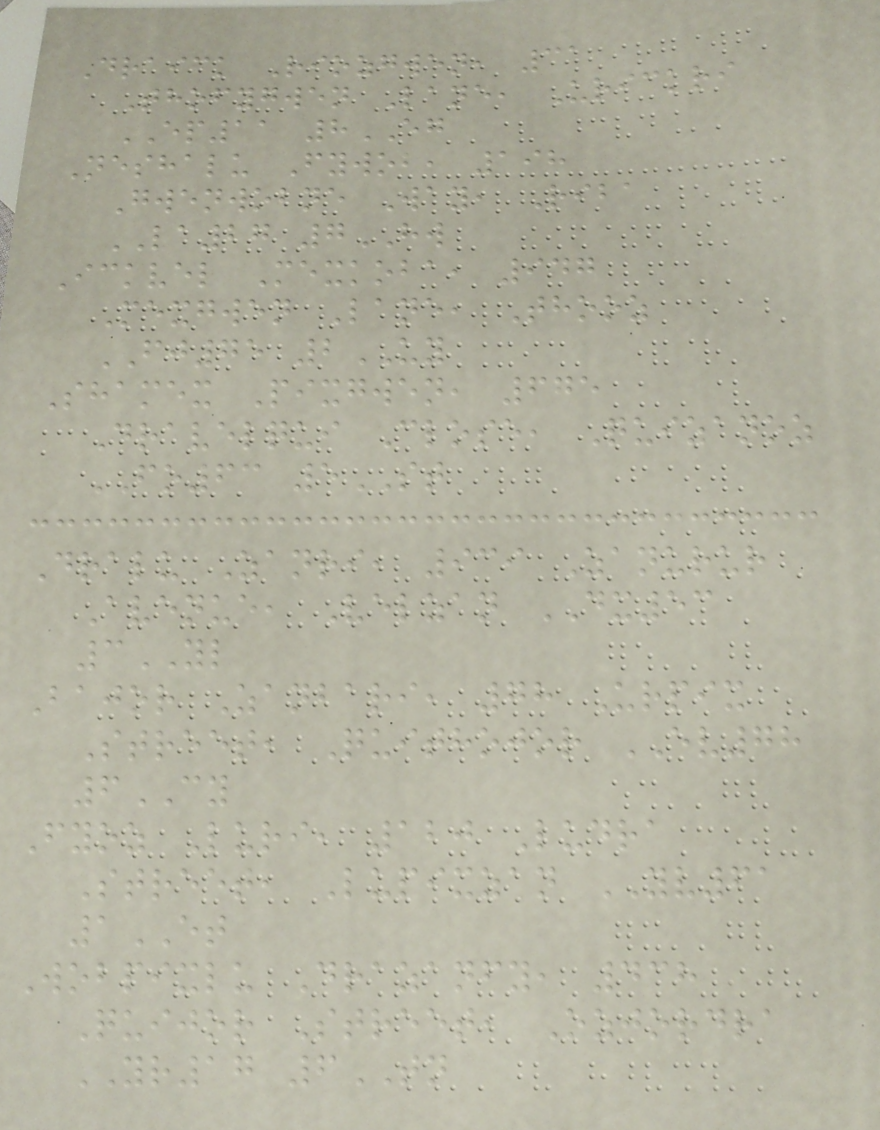Draick Riozgwen, 31
Thofygwen Lane, Urickri
EP11 8EG
Neshalu Fywob, 198
Gwenwobne Way, Riba
LA27 7HW
Ickvel Mexkoba, 947
Mexgwen Lane, Thooz
FJ75 2UY
Shamex Pixgwen, 675
Dravelqui Close, Quizanoz
FO63 5ST
Dralu Zanri, 939 Zanurur
Avenue, Velzan DX53
3YL
Bajor Zanbari, 78 Urpix
Street, Quithojor EV78
6CY
Fyoz Luri, 120 Ludra
Street, Lupixzan YV61
1ET
Wobpixlu Drazanfy, 438
Quijor Street, Ozjordra
YR17 6TN
